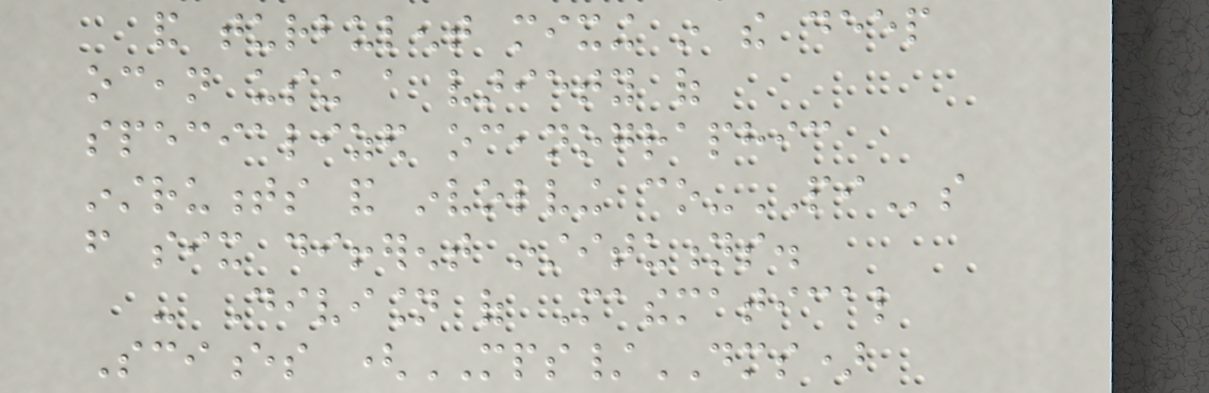and turbulent mixing in the deep
ocean using a variety of
specialized oceanographic
instruments and involving co-PIs
from six different institutions.
- Division of Mathematical
Sciences (MPS/DMS)
